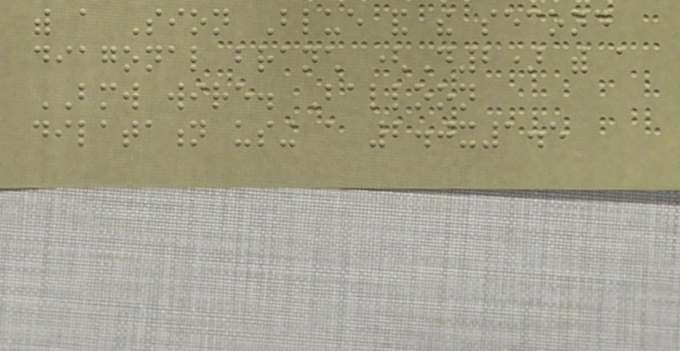with a Sion Blue and the second
diagonal branch (D2) with a
BMW wire. Balloon
dilatation using a 2.0x1.5
